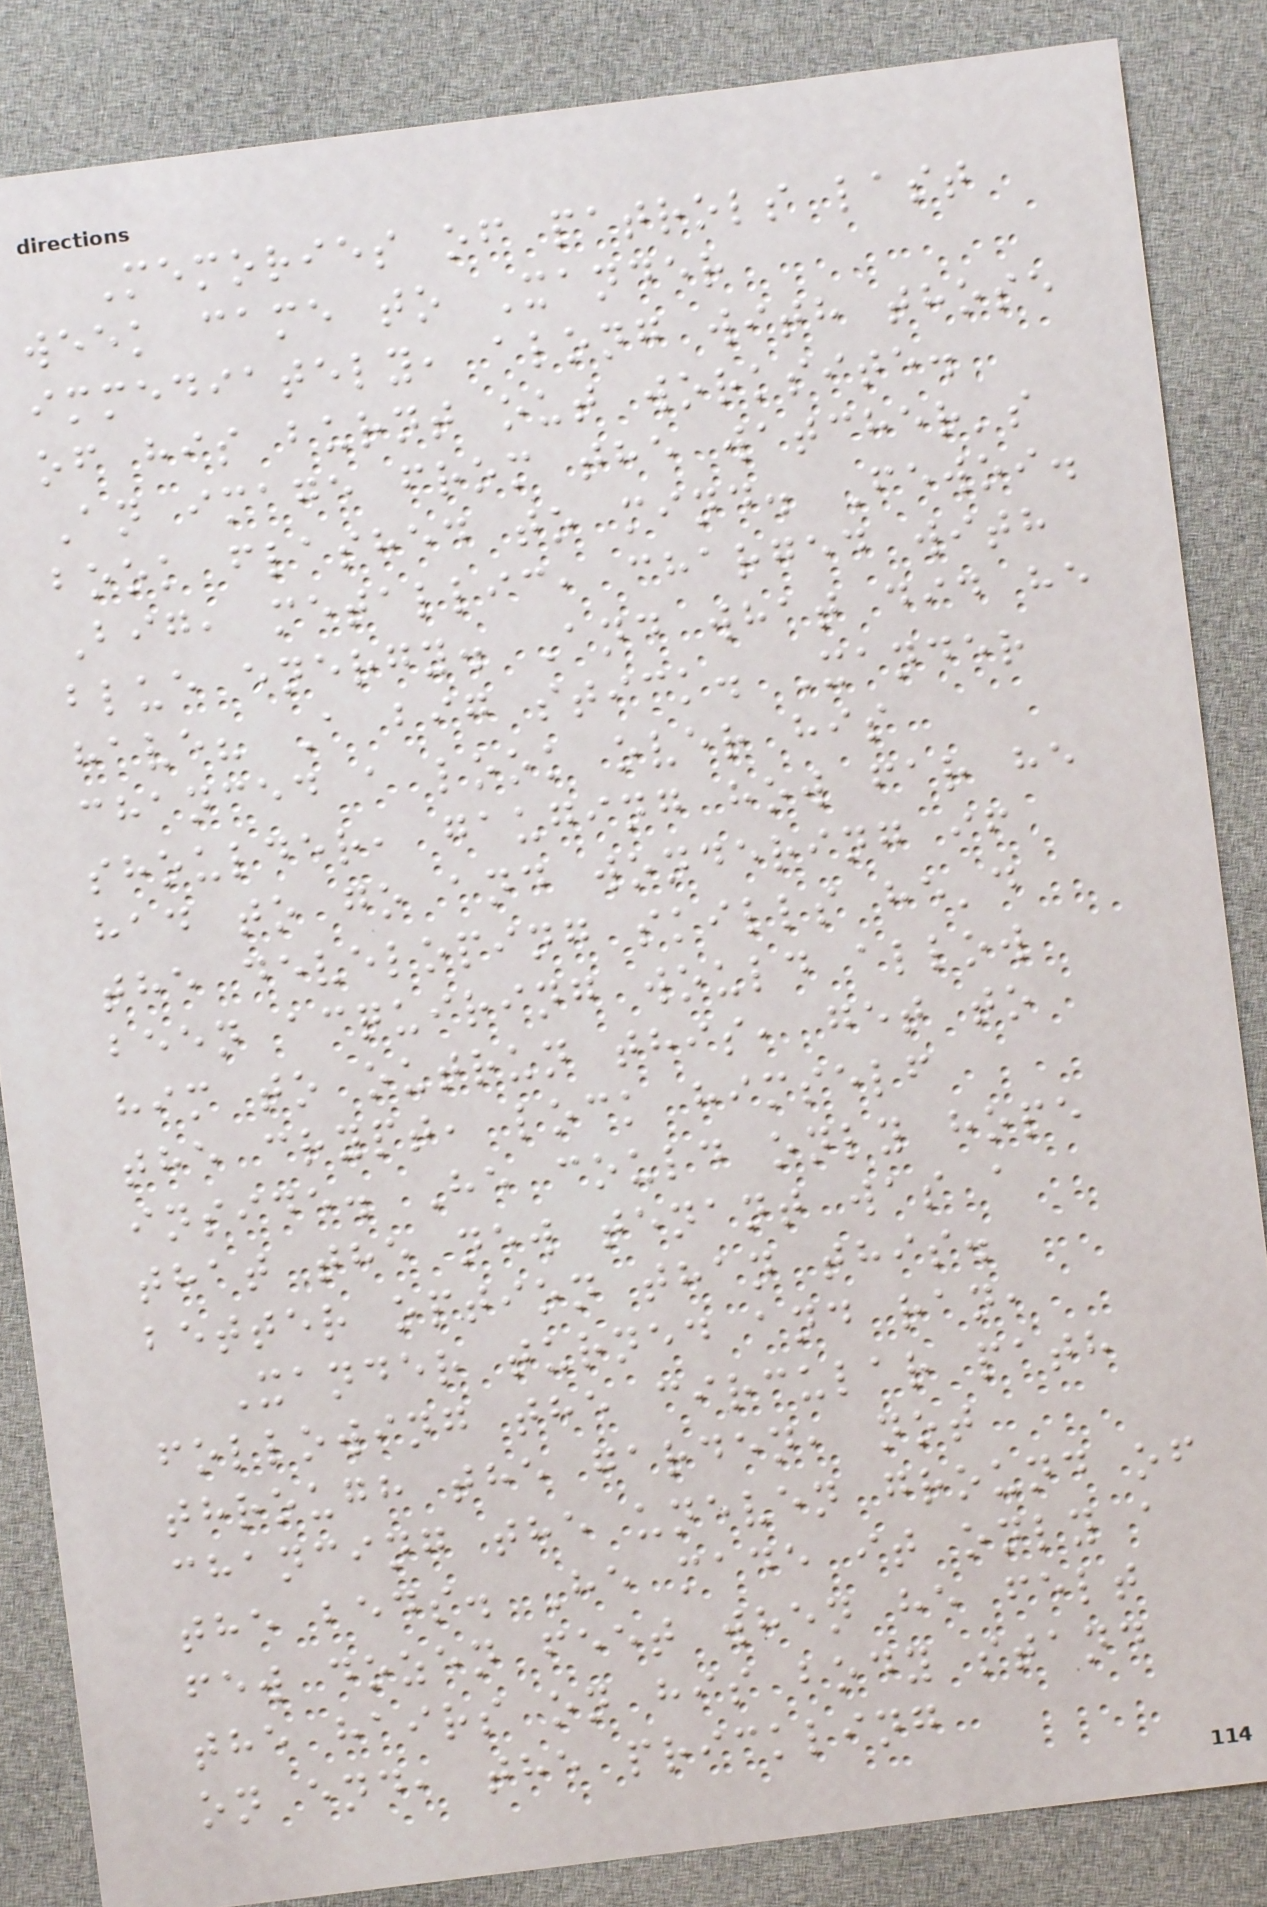Memories of patrols last
week came to Xander
immediately, along with those
of his burnt out worksite.
An image from the watcher's
book flashed to mind. Fewoi.
Big, metallic, charged with
blue energy. And what did he
have? A big stick. Xander
chanced a look over his
shoulder, gauging how far he
had to go and wondering if
the developing skills he'd
been acquiring would allow
him to outrun this, get to
the crypt, lock himself
inside. He could only hope
that the new tenant was a
better option than this.
Xander turned and ran,
following the circular path
through the garden, not
chancing the uneven ground of
the beds. He made it only a
few dozen feet when he felt
the hairs on his body stand
on end, the prickling
